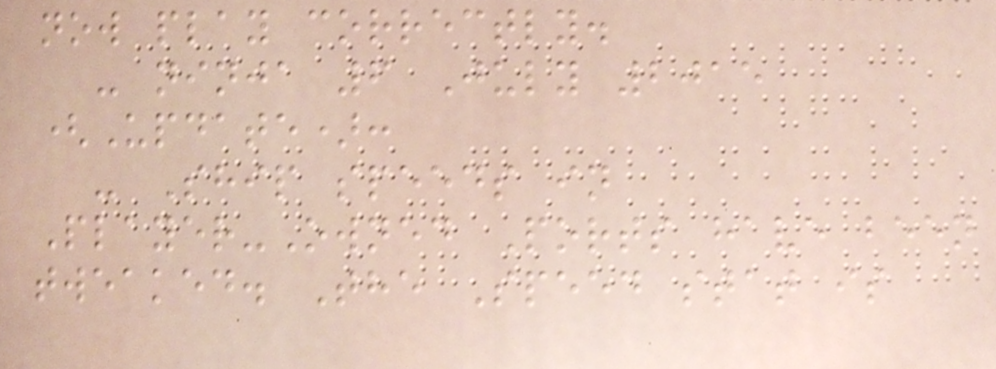now play correctly.
- ninja 6 July 2015
(Update):
- Ship speeds in
Player-Owned Ports have been
tweaked. The Speed stat is
